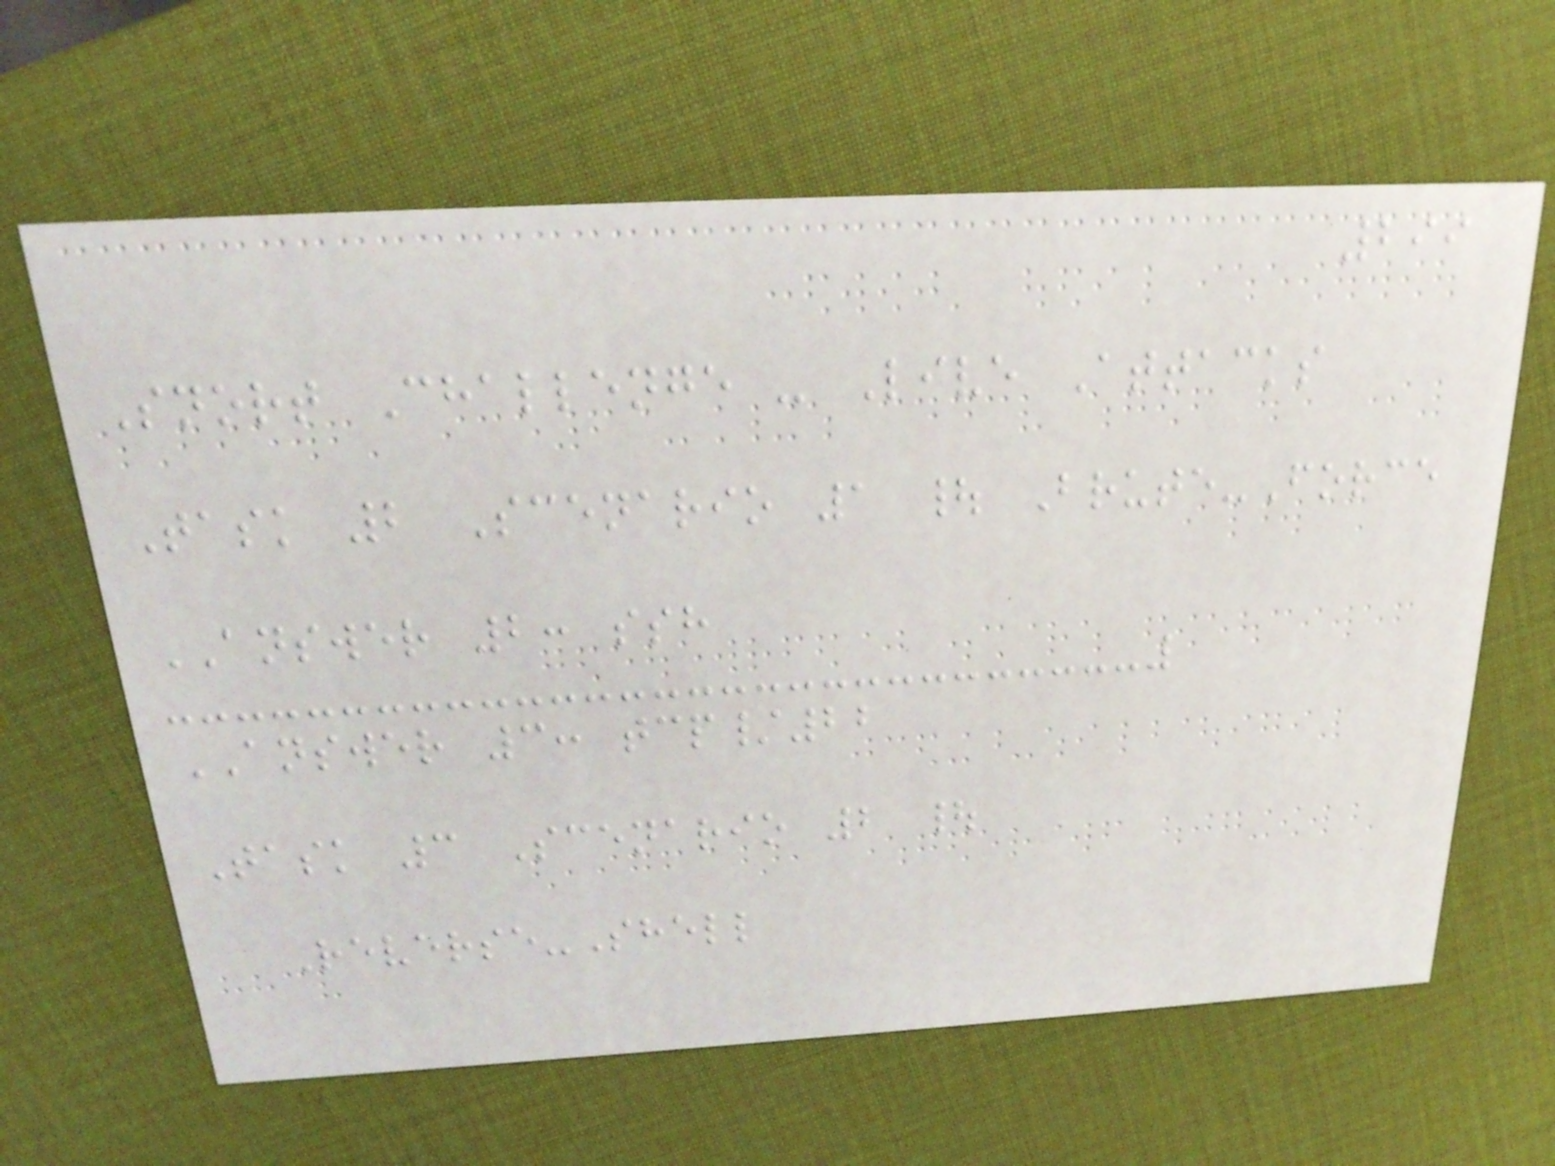299
Snort Challenge - Live Attacks
Task 2 Scenario 1 | Brute-Force
ANSWER 2: ssh
ANSWER 3: tcp/22
Task 3 Scenario 2 |
Reverse-Shell
